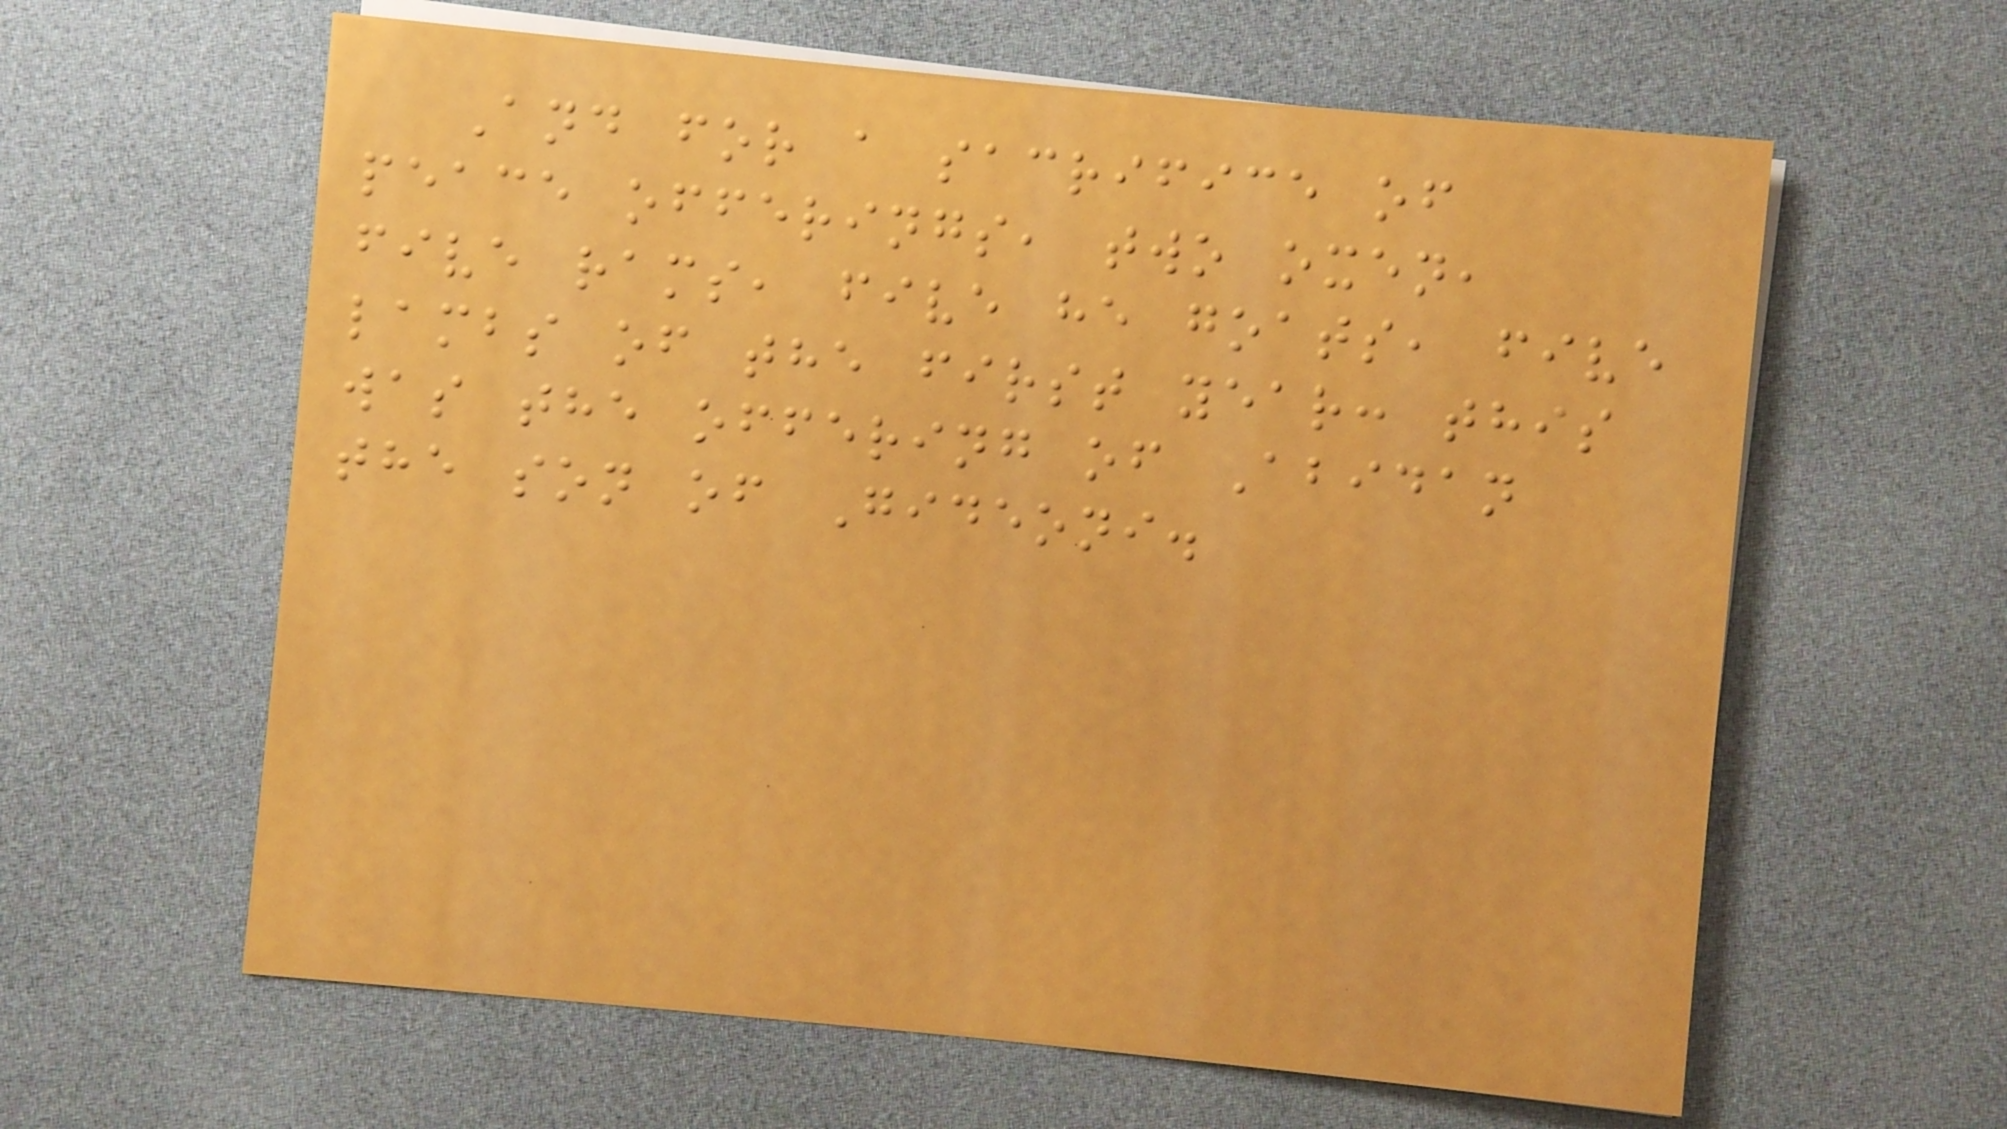And for a sacrifice of
peace offerings, two oxen,
five rams, five he goats, five
lambs of the first year: this
was the offering of Abidan
the son of Gideoni.
